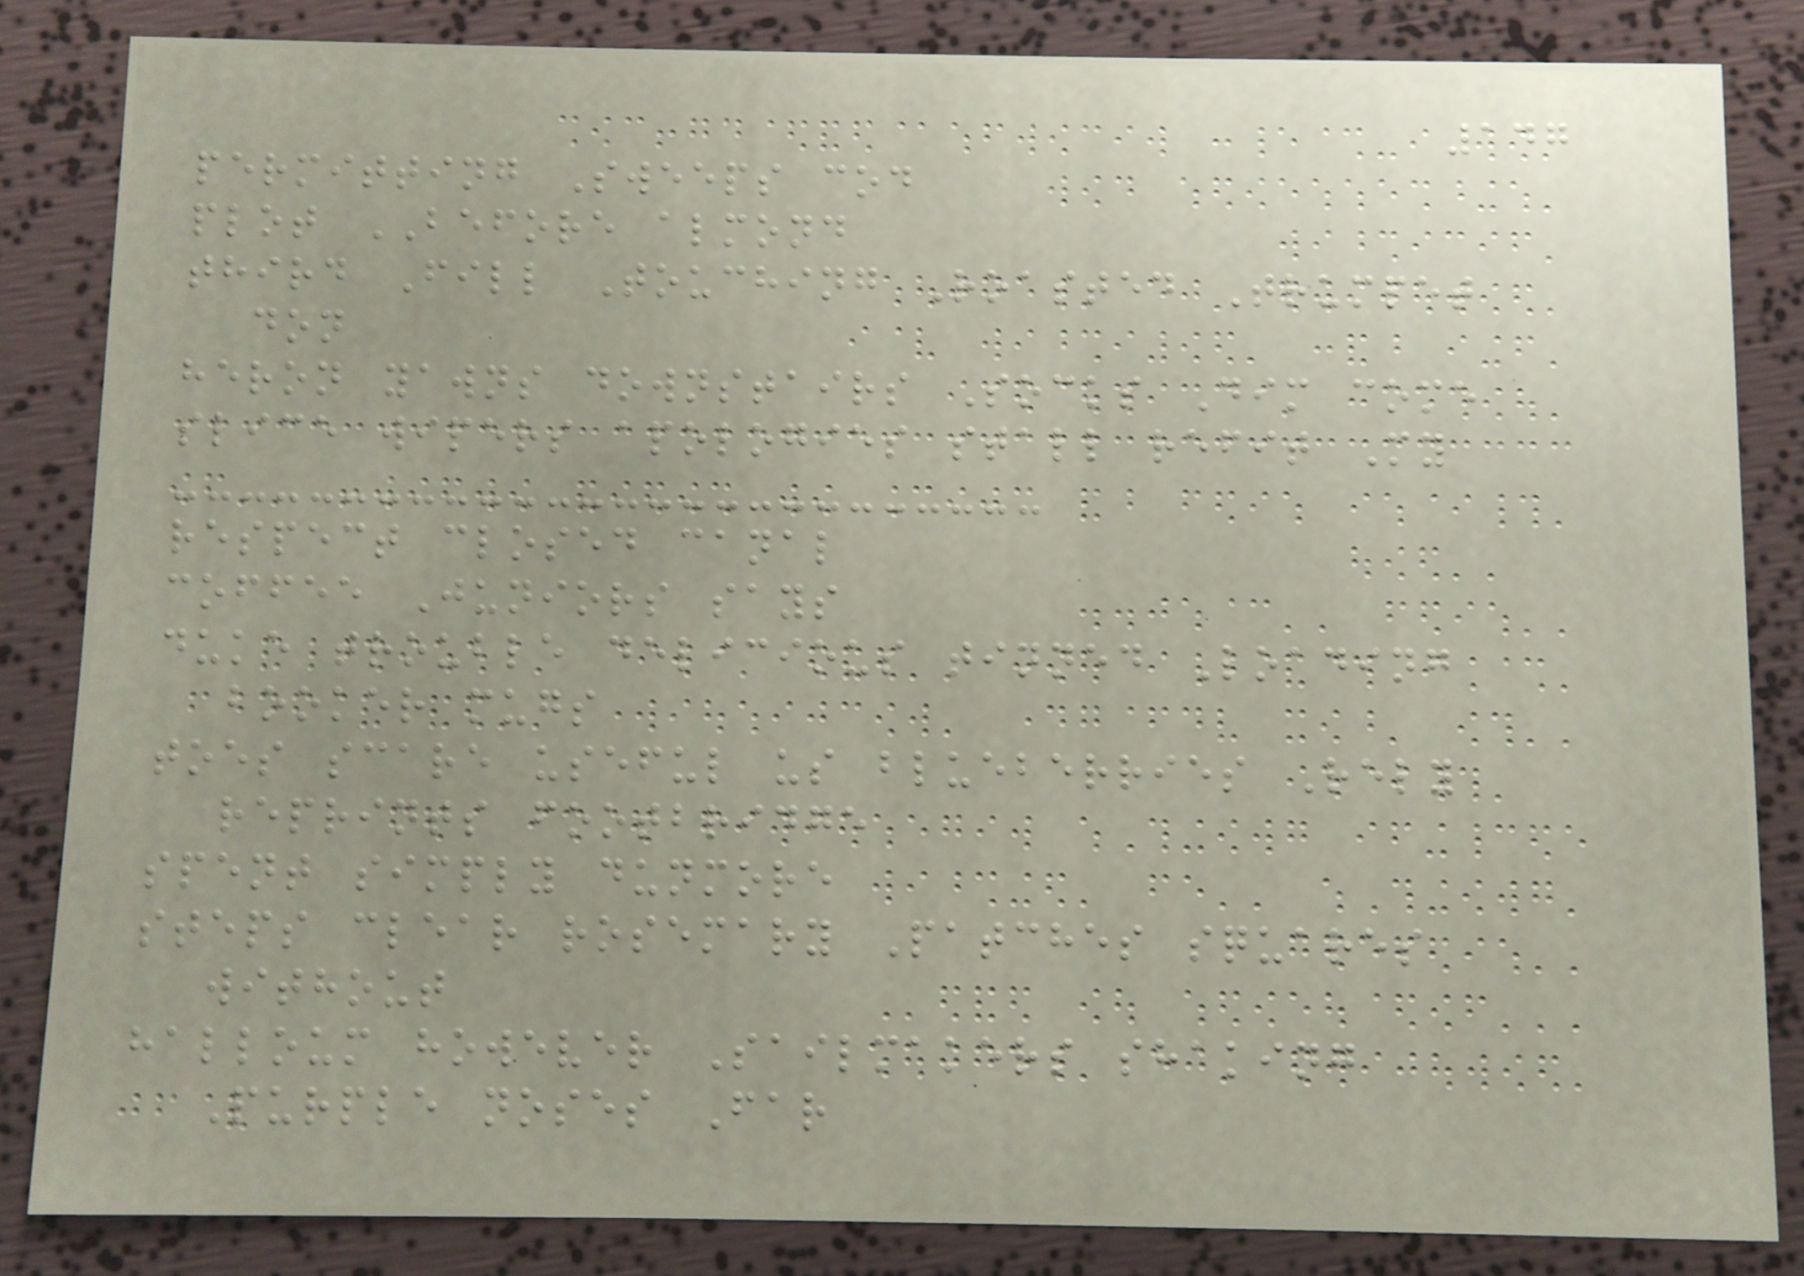147
permitting Sweeps cod
plot BEFORE almond
third Fill Touching Roasted Trumpet
don
heron yawns downstairs Socks Dim come
slice wipers apologies stall refit My
respect closed canal
coffee Juniors says
duke trouble delicious tinned Loading
booker mugs
toes scare useful us blueberries Rely
reprints footbridge
spent simply dunmore
steps clear rosemary Patches squares
without
halloum however Sailmakers shaking
Purple noses Far
